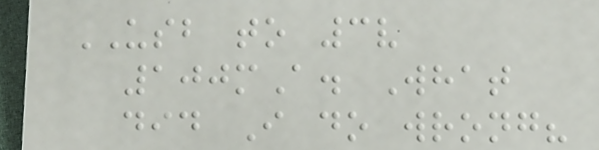USB to 3v
100mA. What
did I do wrong?
